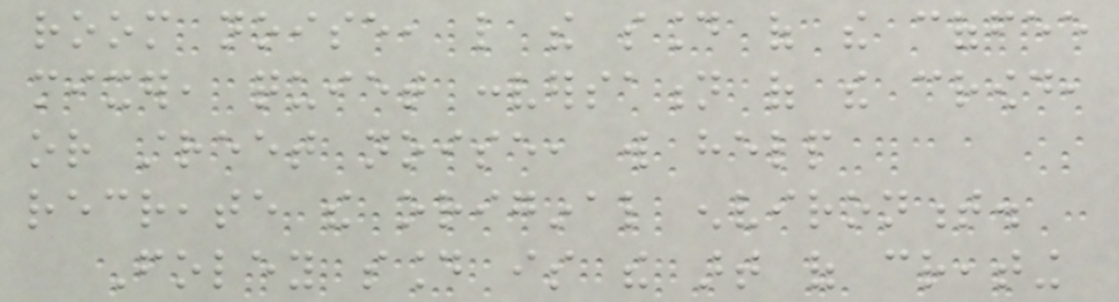room noise, like the sound of the coffee
mixer, quiet conversation of the crowd,
or street noise, will help
recreate the original environment.
Foley sound is the art of creating
